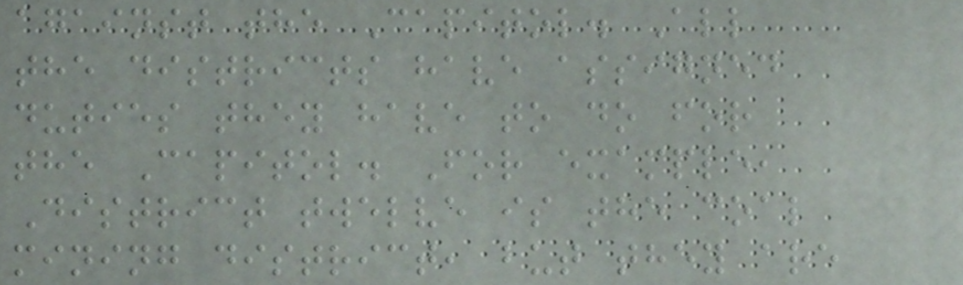against the Capitol. All
the districts have assigned
duties they have to do for
the Capitol. For example,
District twelve is the coal
mining district, but they are
